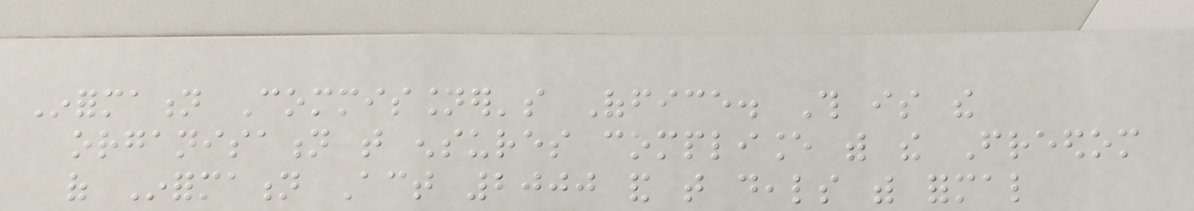Information Commissioner's Office. This is the
organisation that ensures compliance with the Freedom
of Information Act 2000 and that deals with formal
